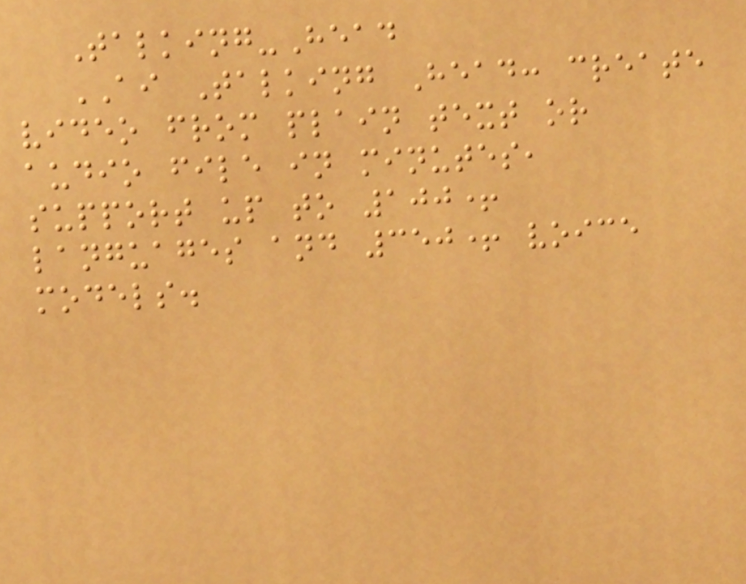Talking-Head
AI Talking Head: create
video from plain text or
audio file in minutes,
support up to 100+
languages and 350+ voice
models.
